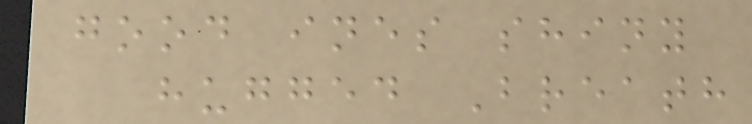good ines shiny
hugged Breath
